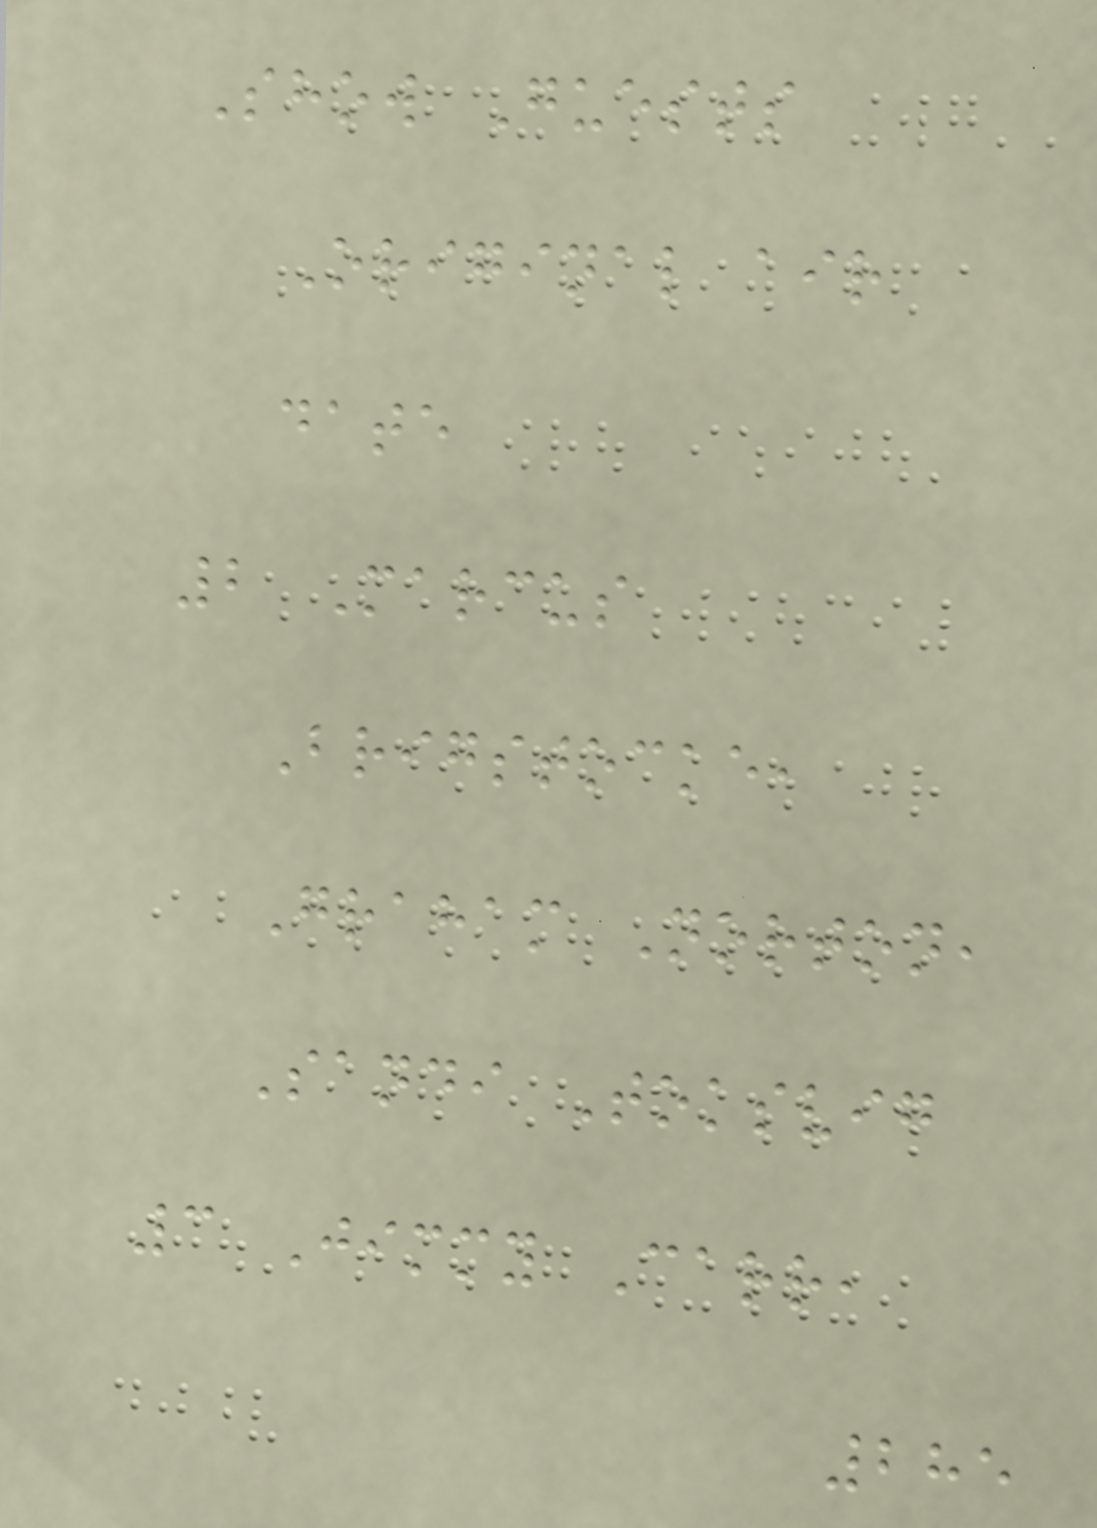Show Guests
Original air
date
2 Marcus
Brigstocke,
Graham Norton,
Sandi Toksvig
3 Jimmy Carr,
285
